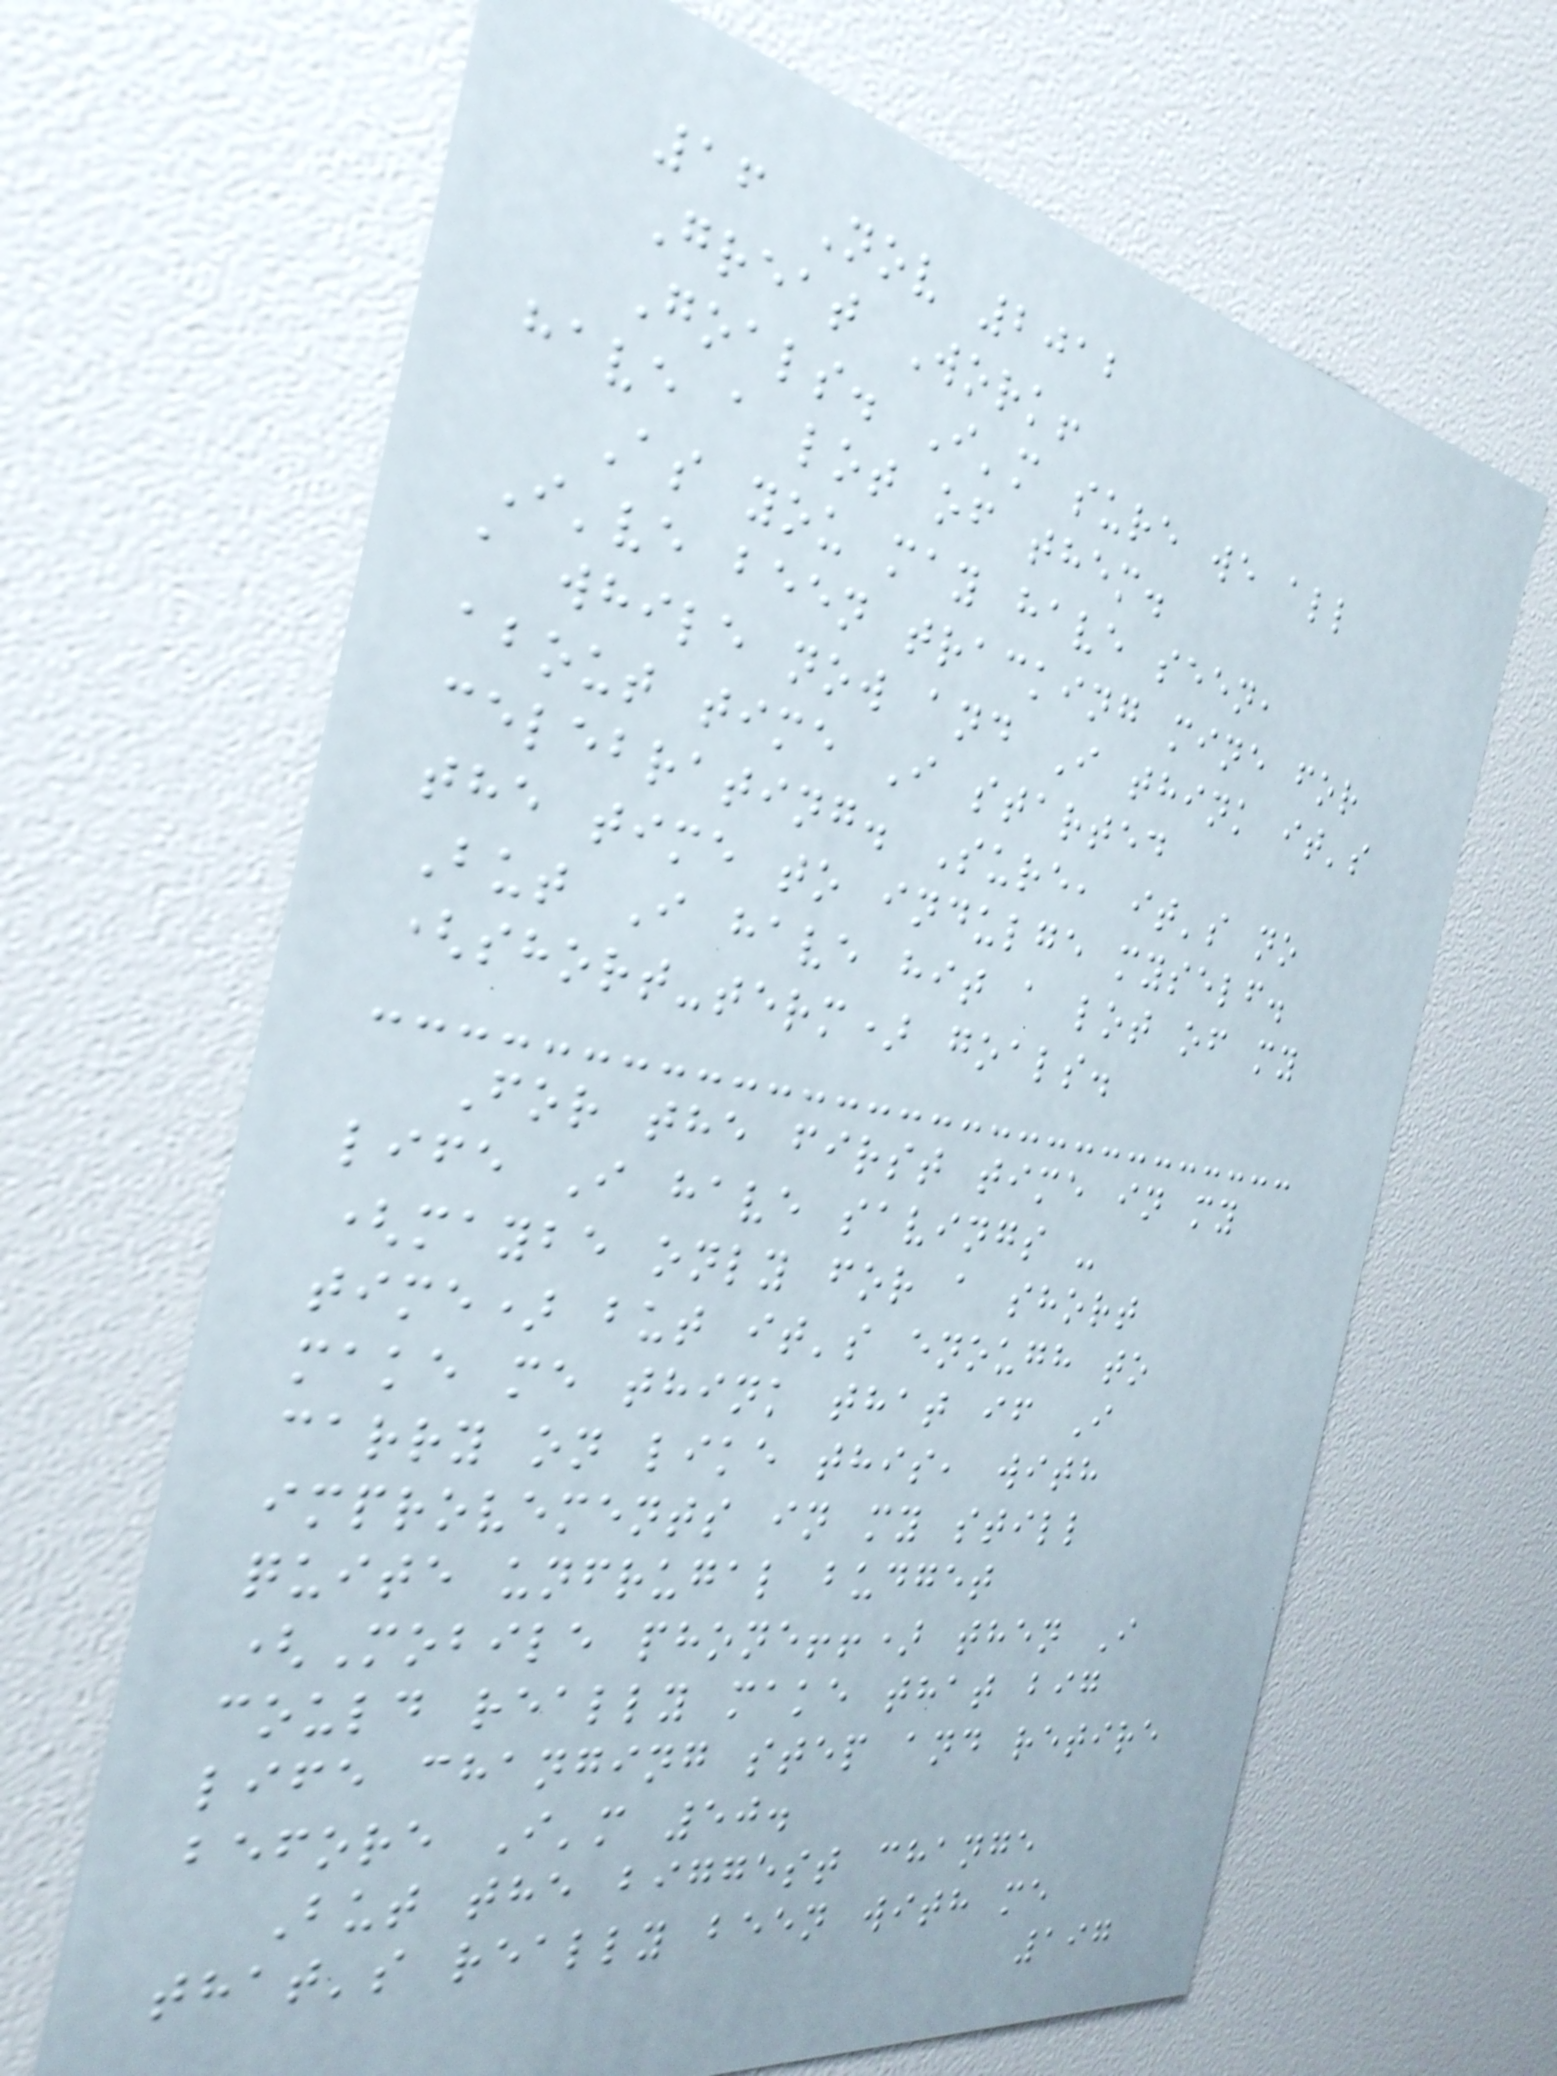16 Nov 2012
Great Work!
Goals. I'm sure we all
have a lot of them.
As you may have seen,
I've been tracking mine for
a while now and I think it's
about time I started
celebrating. Sure, it's no
the time to indulge myself.
But I have hit a lot of my
(short-term) goals.
For the first time in my
life I have savings -
(maybe only for a short
time) but it's enough to
make me think that if I
carry on like this, with
improvements in my still
quite unfrugal budget
(Mobile phone!!) then I
could really make that big
life changing step and retire
before I'm 50.
But the biggest change
that's really been with me
197
